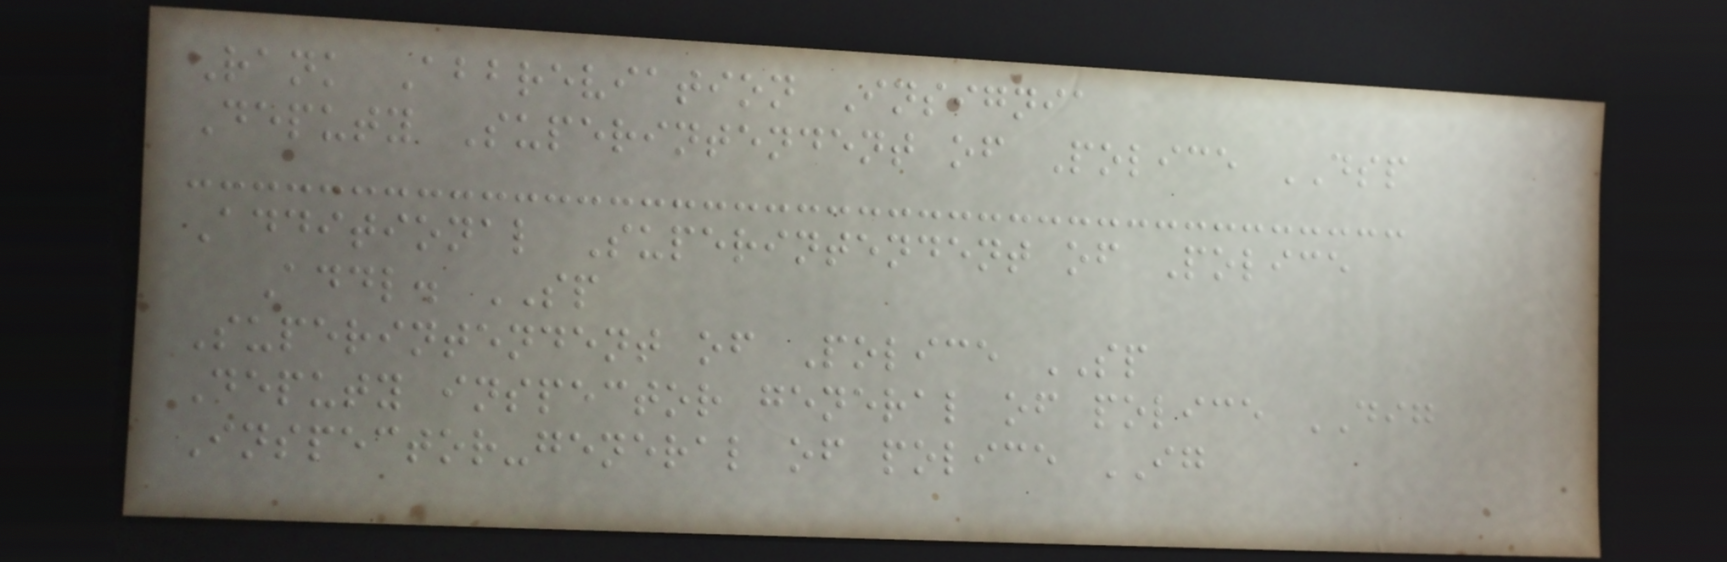Rank Abbreviation Insignia
Deputy Superintendent of Police DSP
Additional Superintendent of Police
Addl. SP
Superintendent of Police SP
Deputy inspector general of police DIG
Inspector-general of police IG
